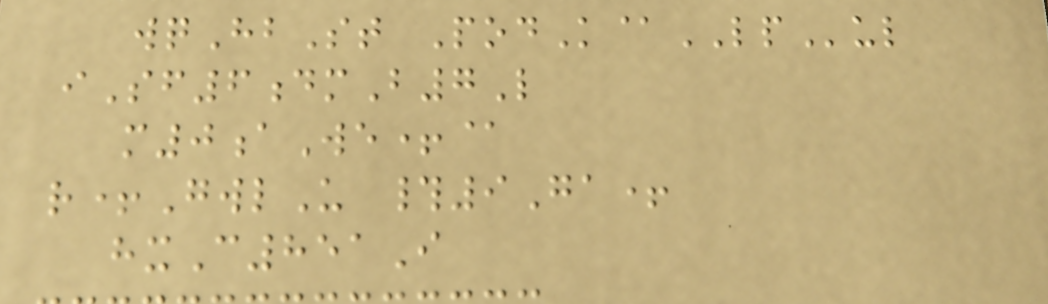wqHbSt PodK@LPul
iSf6dmB7L
m0aWe+@
r+GwlU #9Ga+
hxC851I
